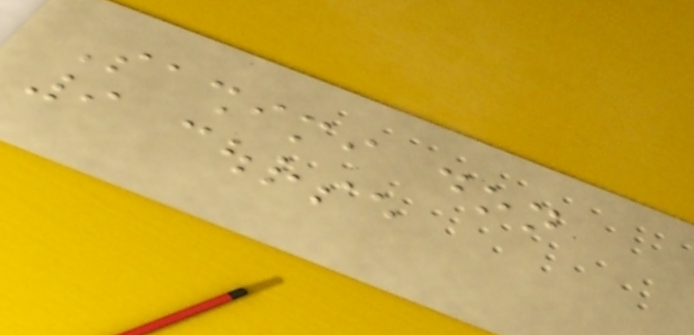Sashimi don
9 course
